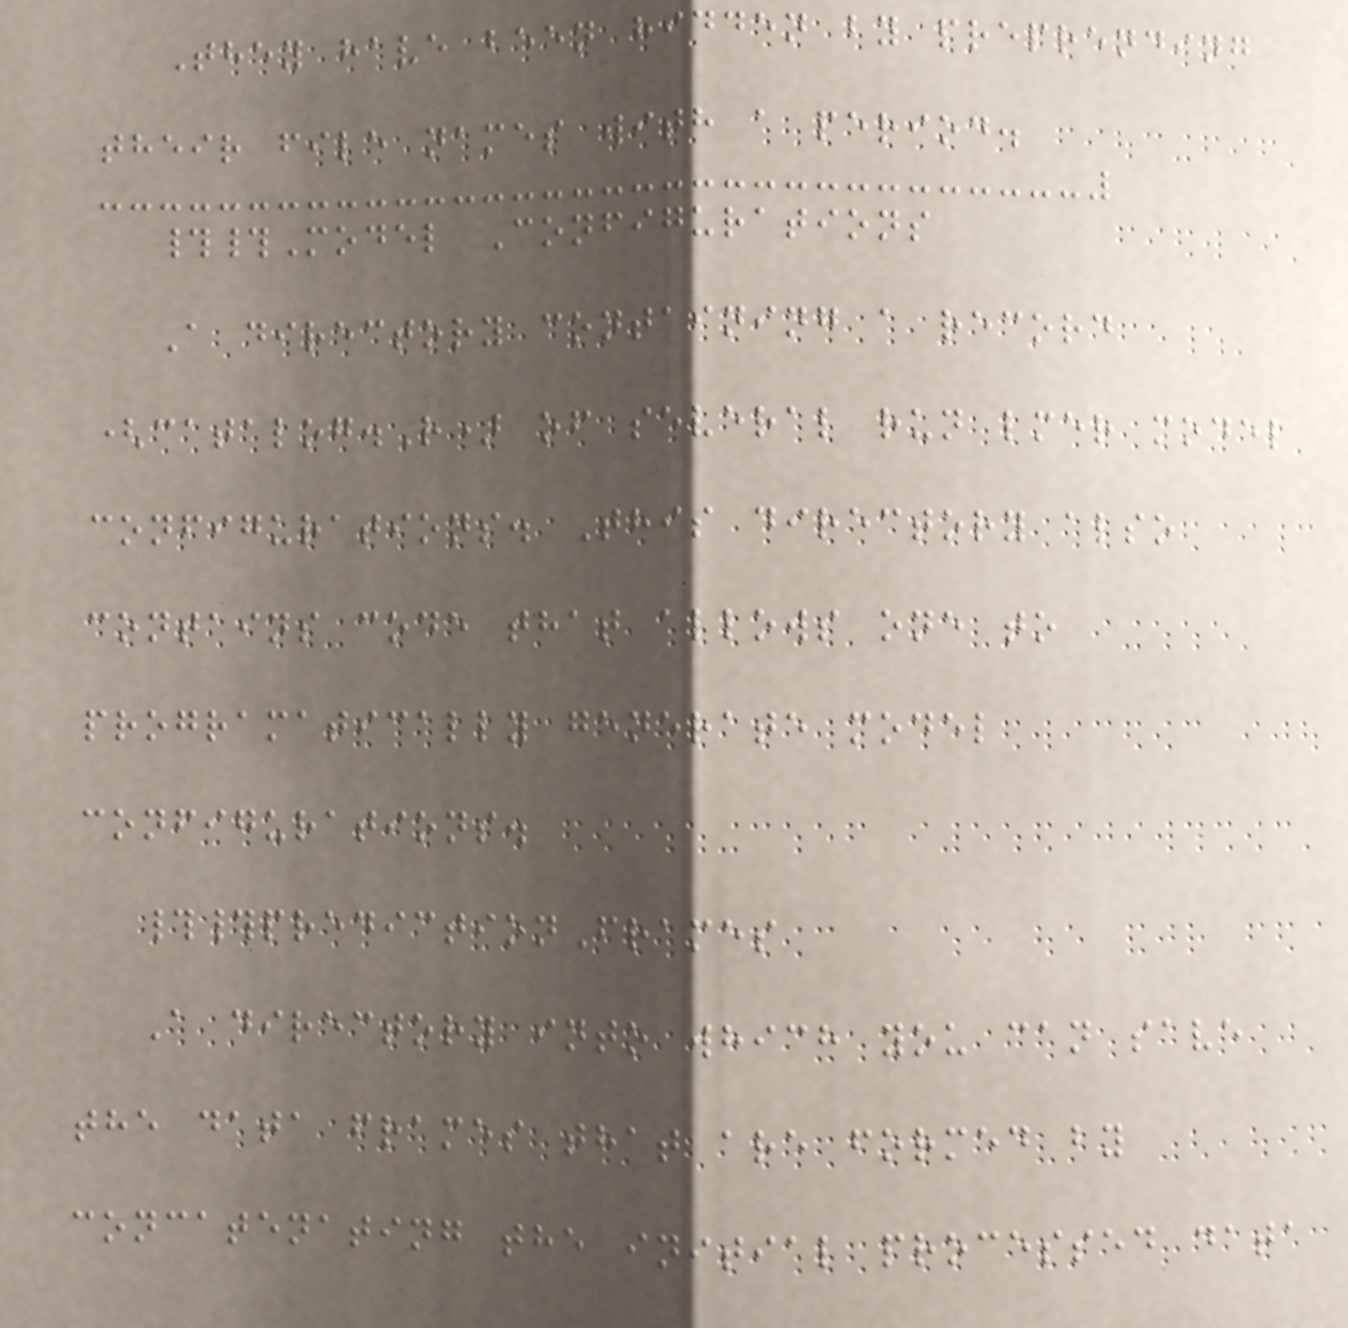They have been hidden by preprending
their file names with a period.
##Model Configurations
A directory containing a record
(catalog.R) of several run lmer model
configurations. This directory also
contains code that allows one to
programatically generate model
configurations.
##predictionFrames
A directory into which you can save
the data frames that are formed by
concatenating the initial processed data
